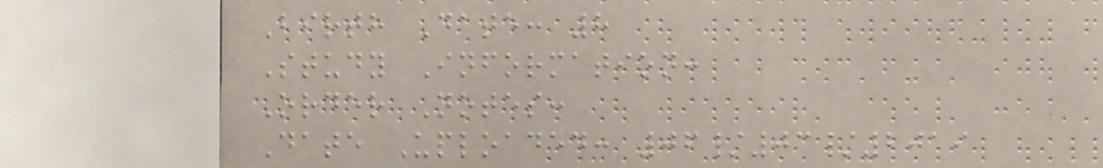Birth Date: 8
Study Information:
Order Notes:
Date Uploaded: 06/03/2019
